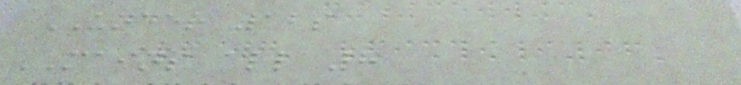UNDER 12s
MAINS all 8
